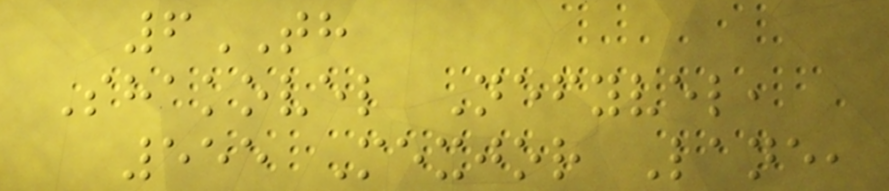6TH
Shakovel Nefyvel,
555 Mexjor Lane,
